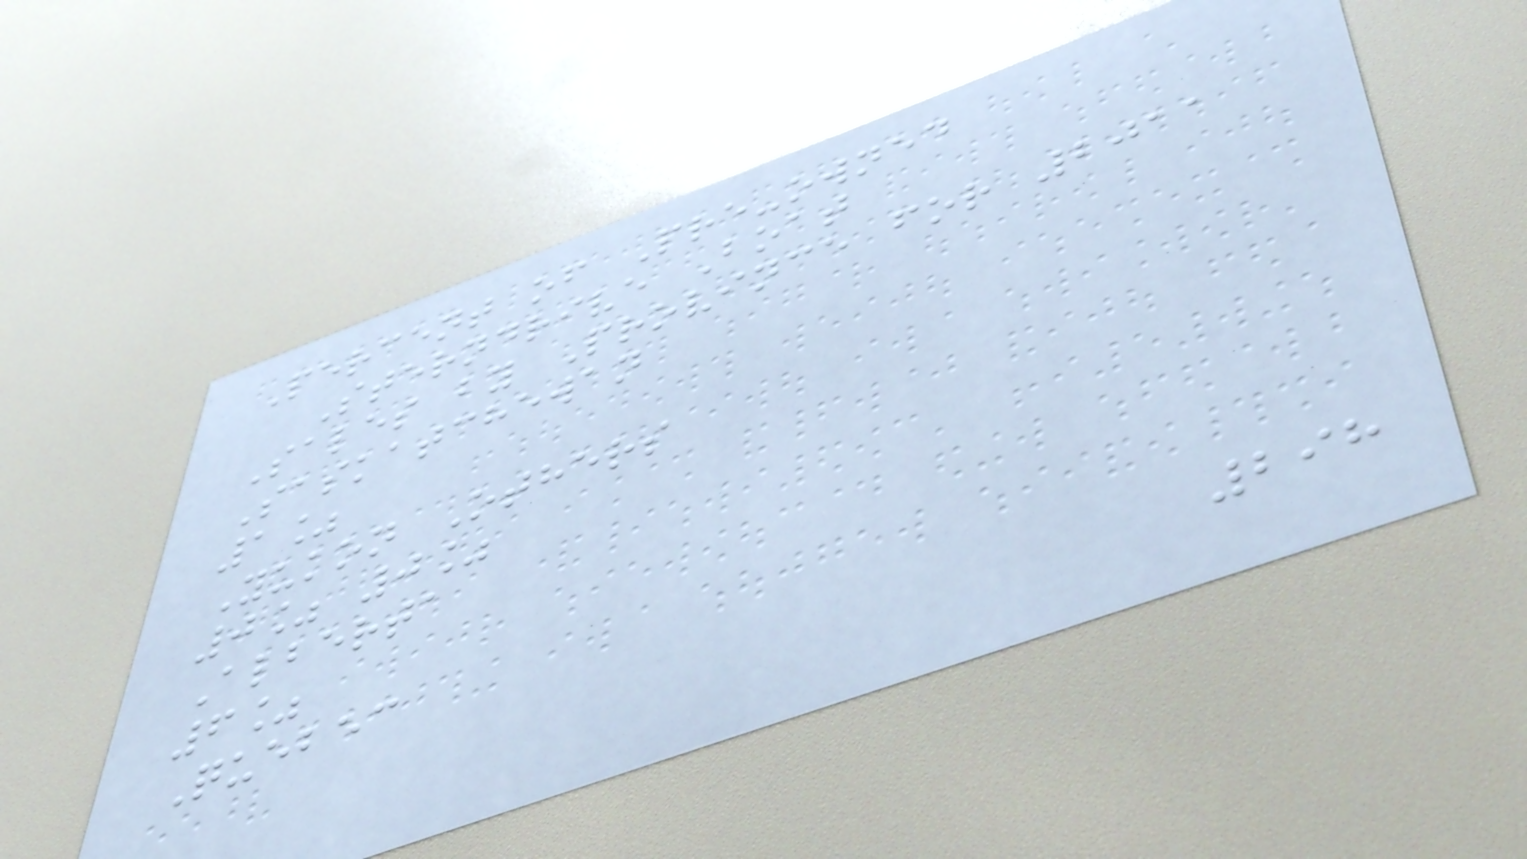Percent of Pre-owned
Sterndrive Boat
Sales by Province for 2011
Saskatchewan
1%
Yukon Others
0% 0%
Alberta
6%
Quebec
298
